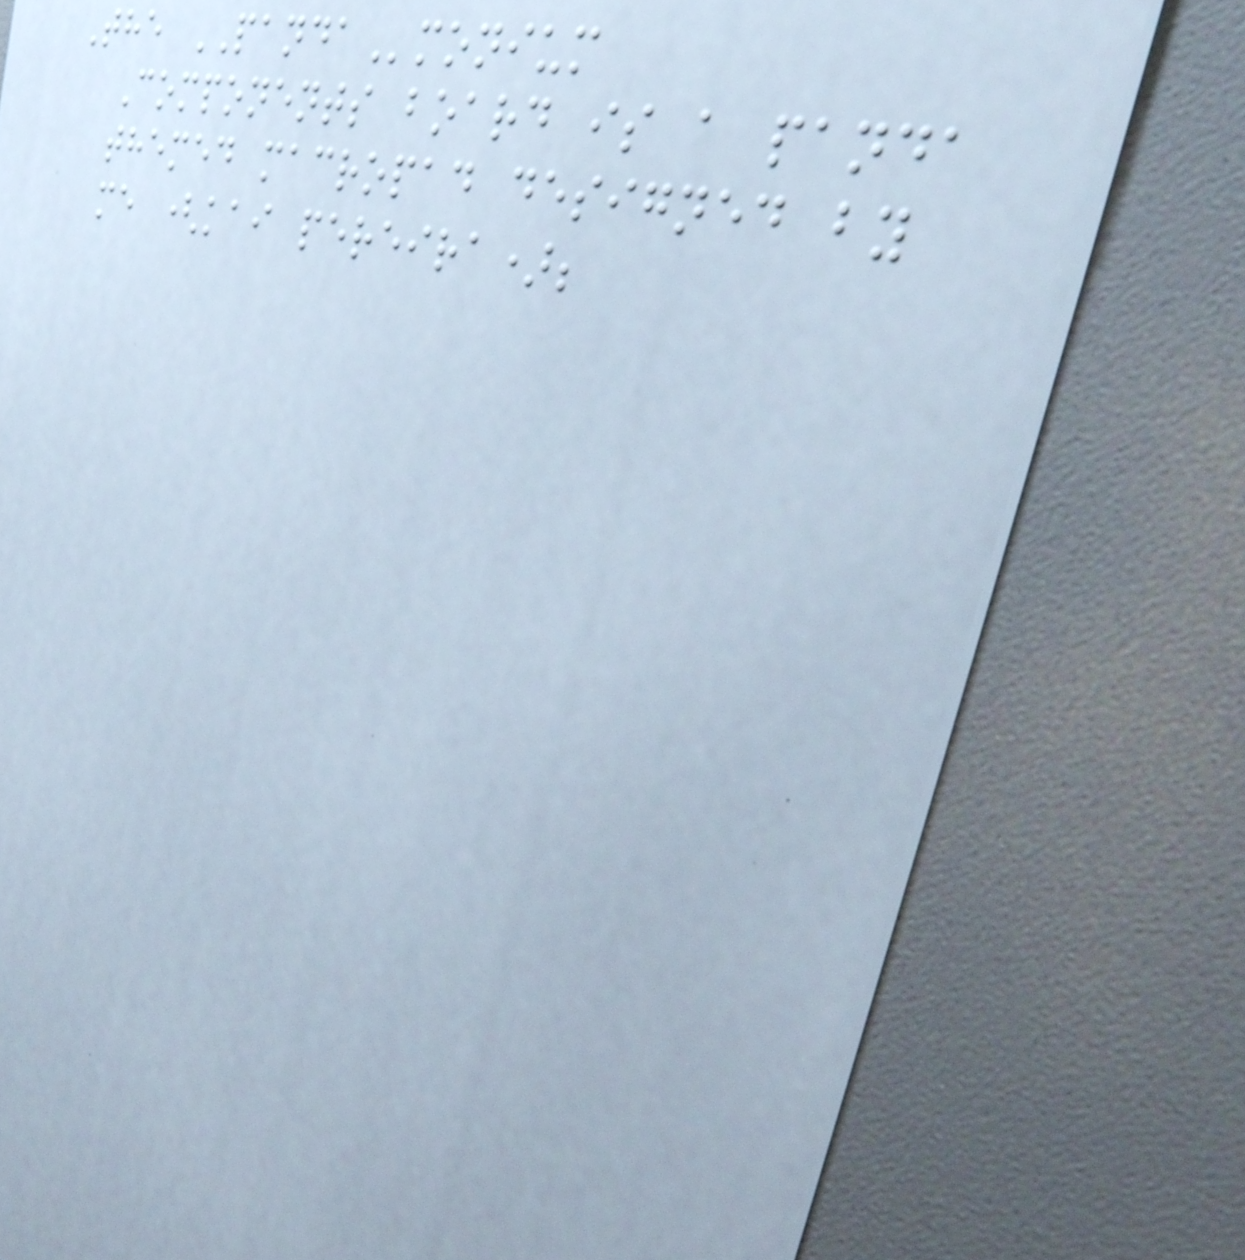The PANDAmonium
Components board is a panda
themed macropad designed by
me (kai pereira);
